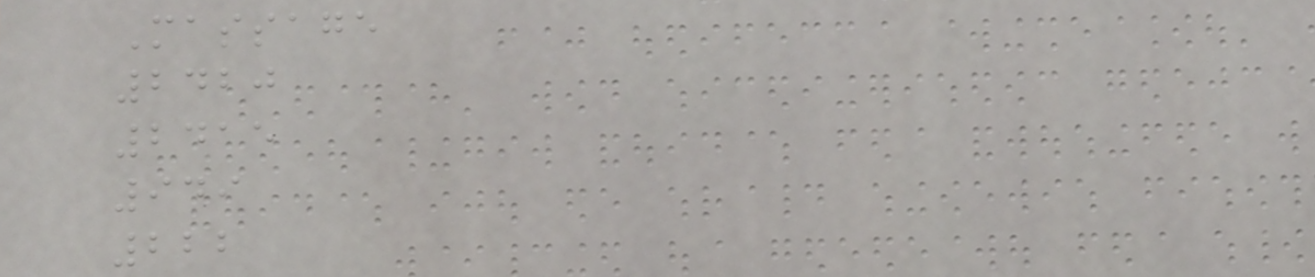Massage
2420
2415
949
222
